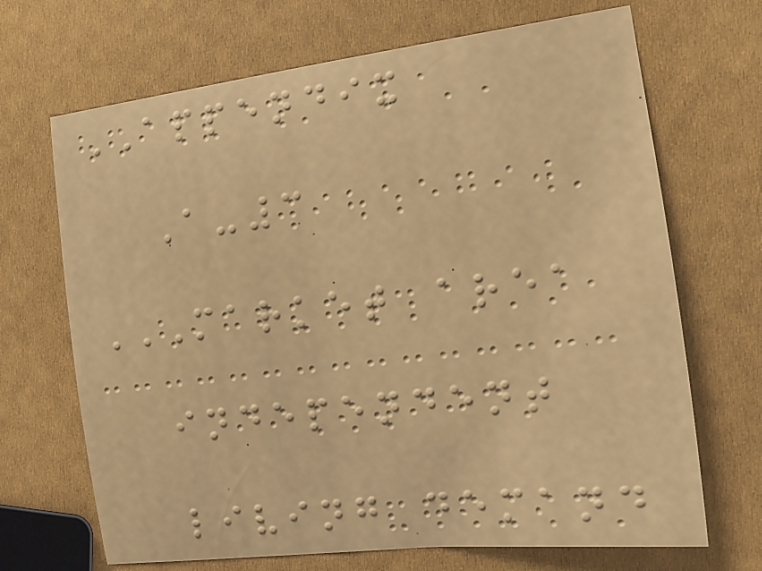APPENDIX
A-3
MARKET AREA
INDEPENDENT
LIVING DEMAND
